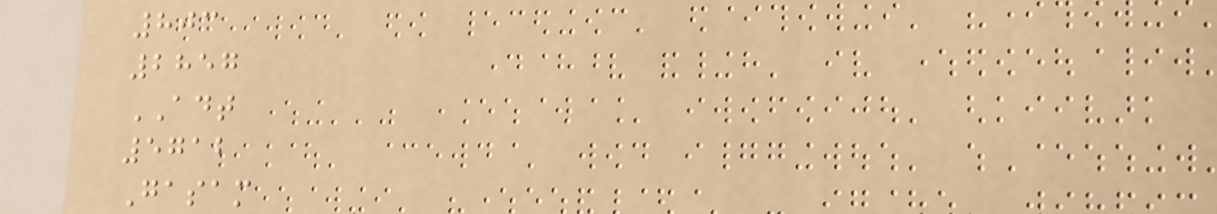803
2857
ADT
5712
Gasam
